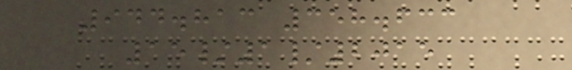944.813 358.633
15/1/2015
